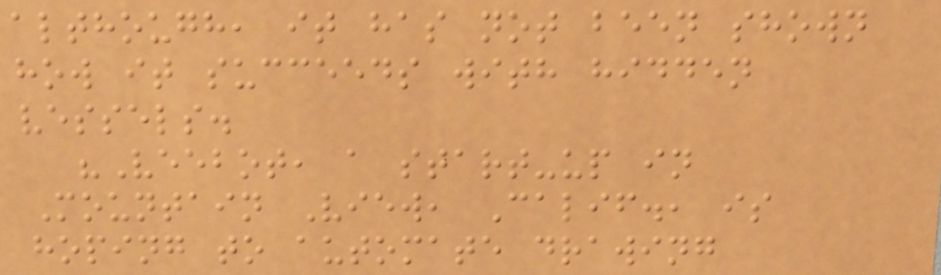although, it has not been shown
how it succeeds with hidden
vessels.
"Veebot, a start-up in
Mountain View, Calif., is
hoping to automate drawing
